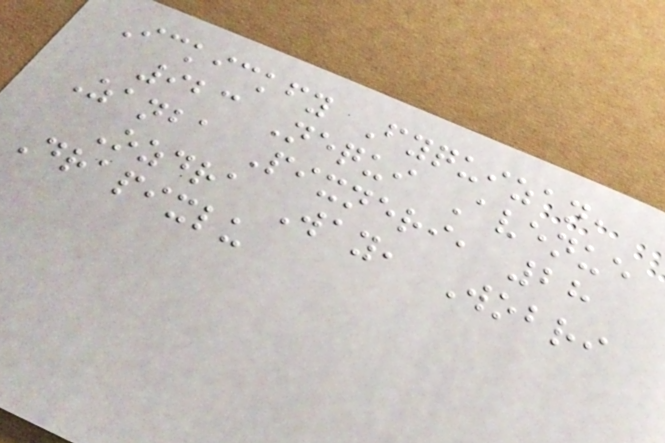Ickickfy Fyquizan,
923 Nequi Avenue
Zanba Pixneri, 28
Ozdra Way, Wobri
Drapixlu
